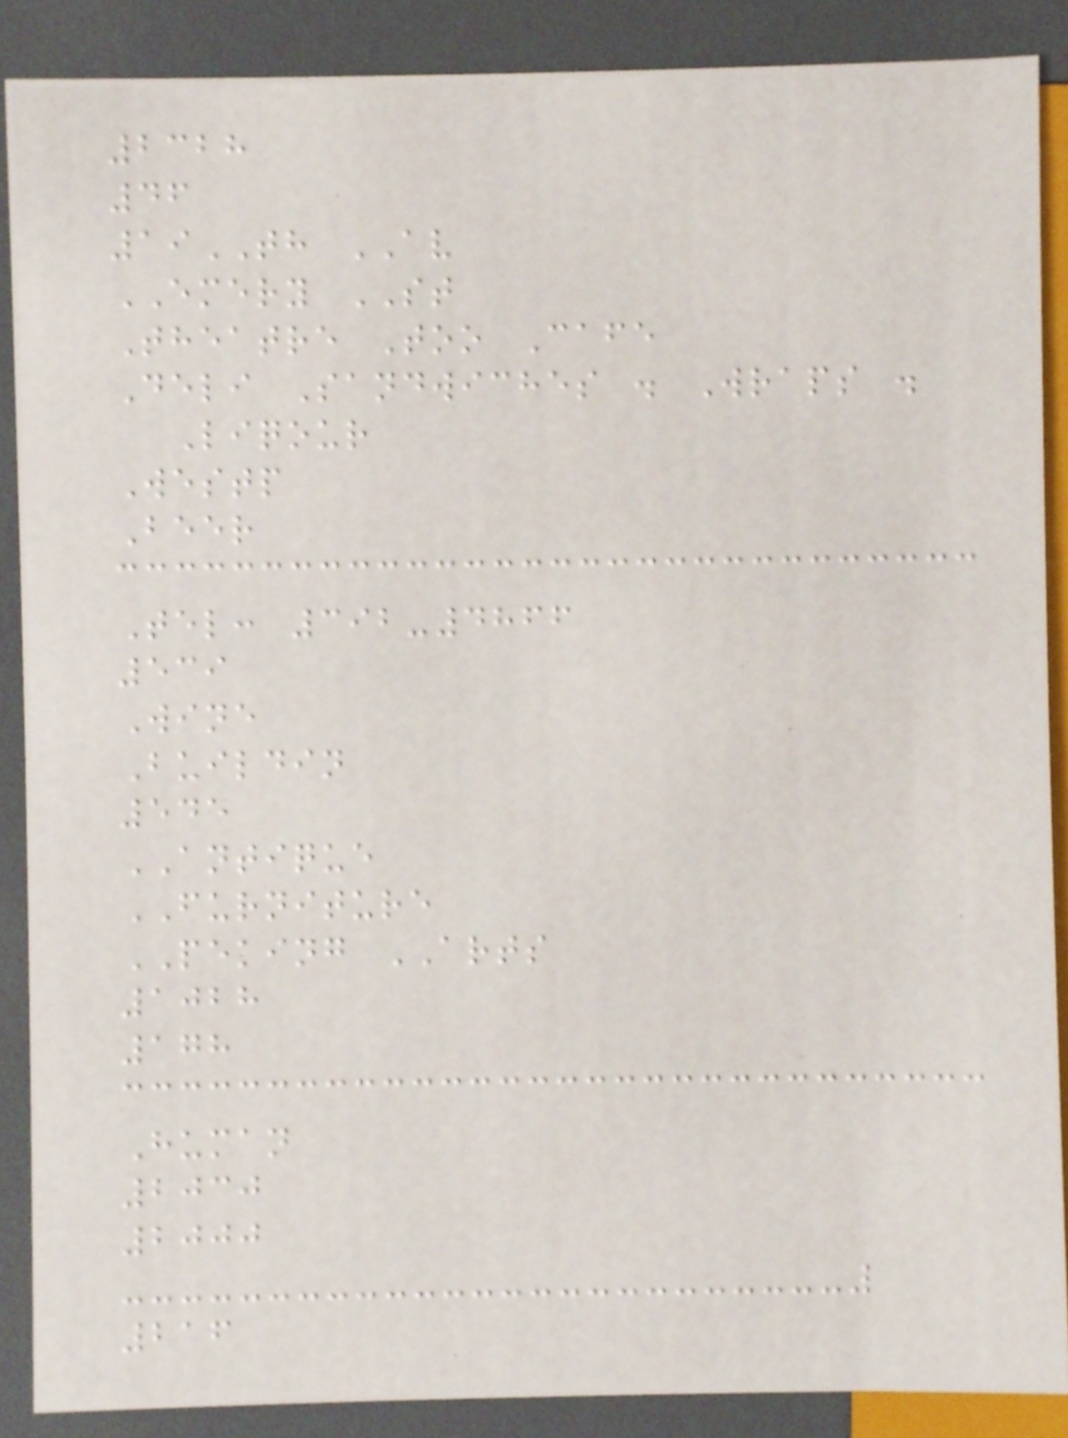2328
46
19TH AV
EMERY ST
Theatre Too Cafe
Deli Sandwiches . Wraps .
Liqour
Westp
Beer
Tel: 392-4866
539
Wine
Buildin
545
ANTIQUE
FURNITURE
PEKING ARTS
1028
178
Human
2030
2000
216
